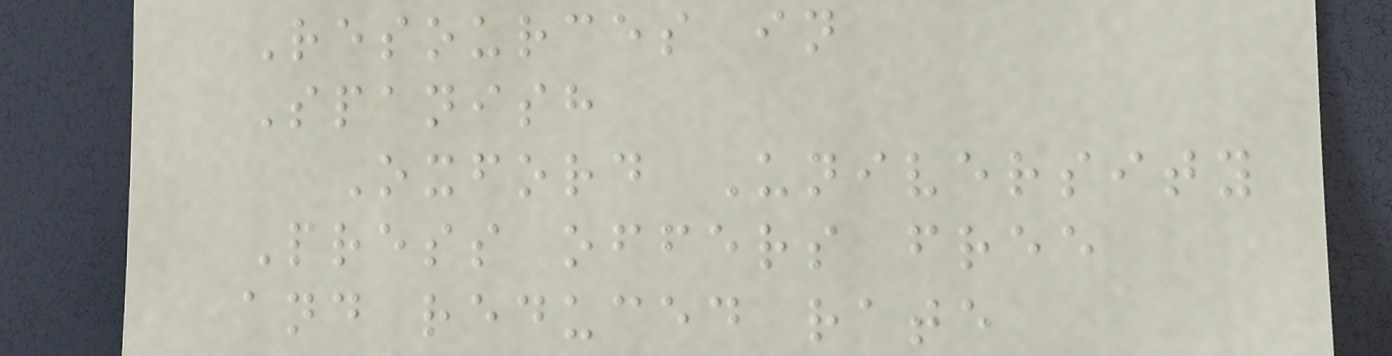Resources in
Spanish
Oxford University
Press offers free
and reduced rate
